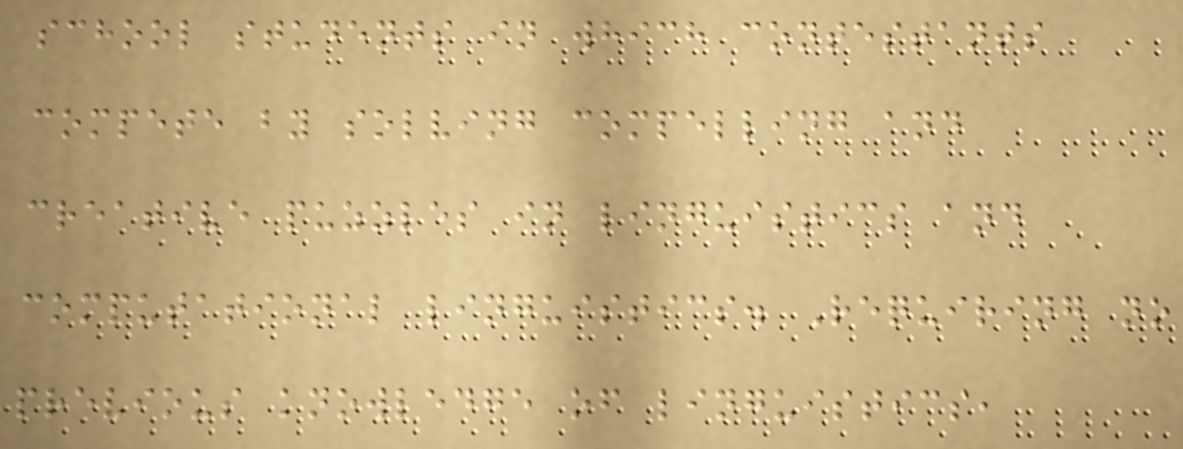school students in which contestants
compete by solving compelling and
creative puzzles in linguistics and
computational linguistics. Requiring no
previous knowledge of linguistics,
